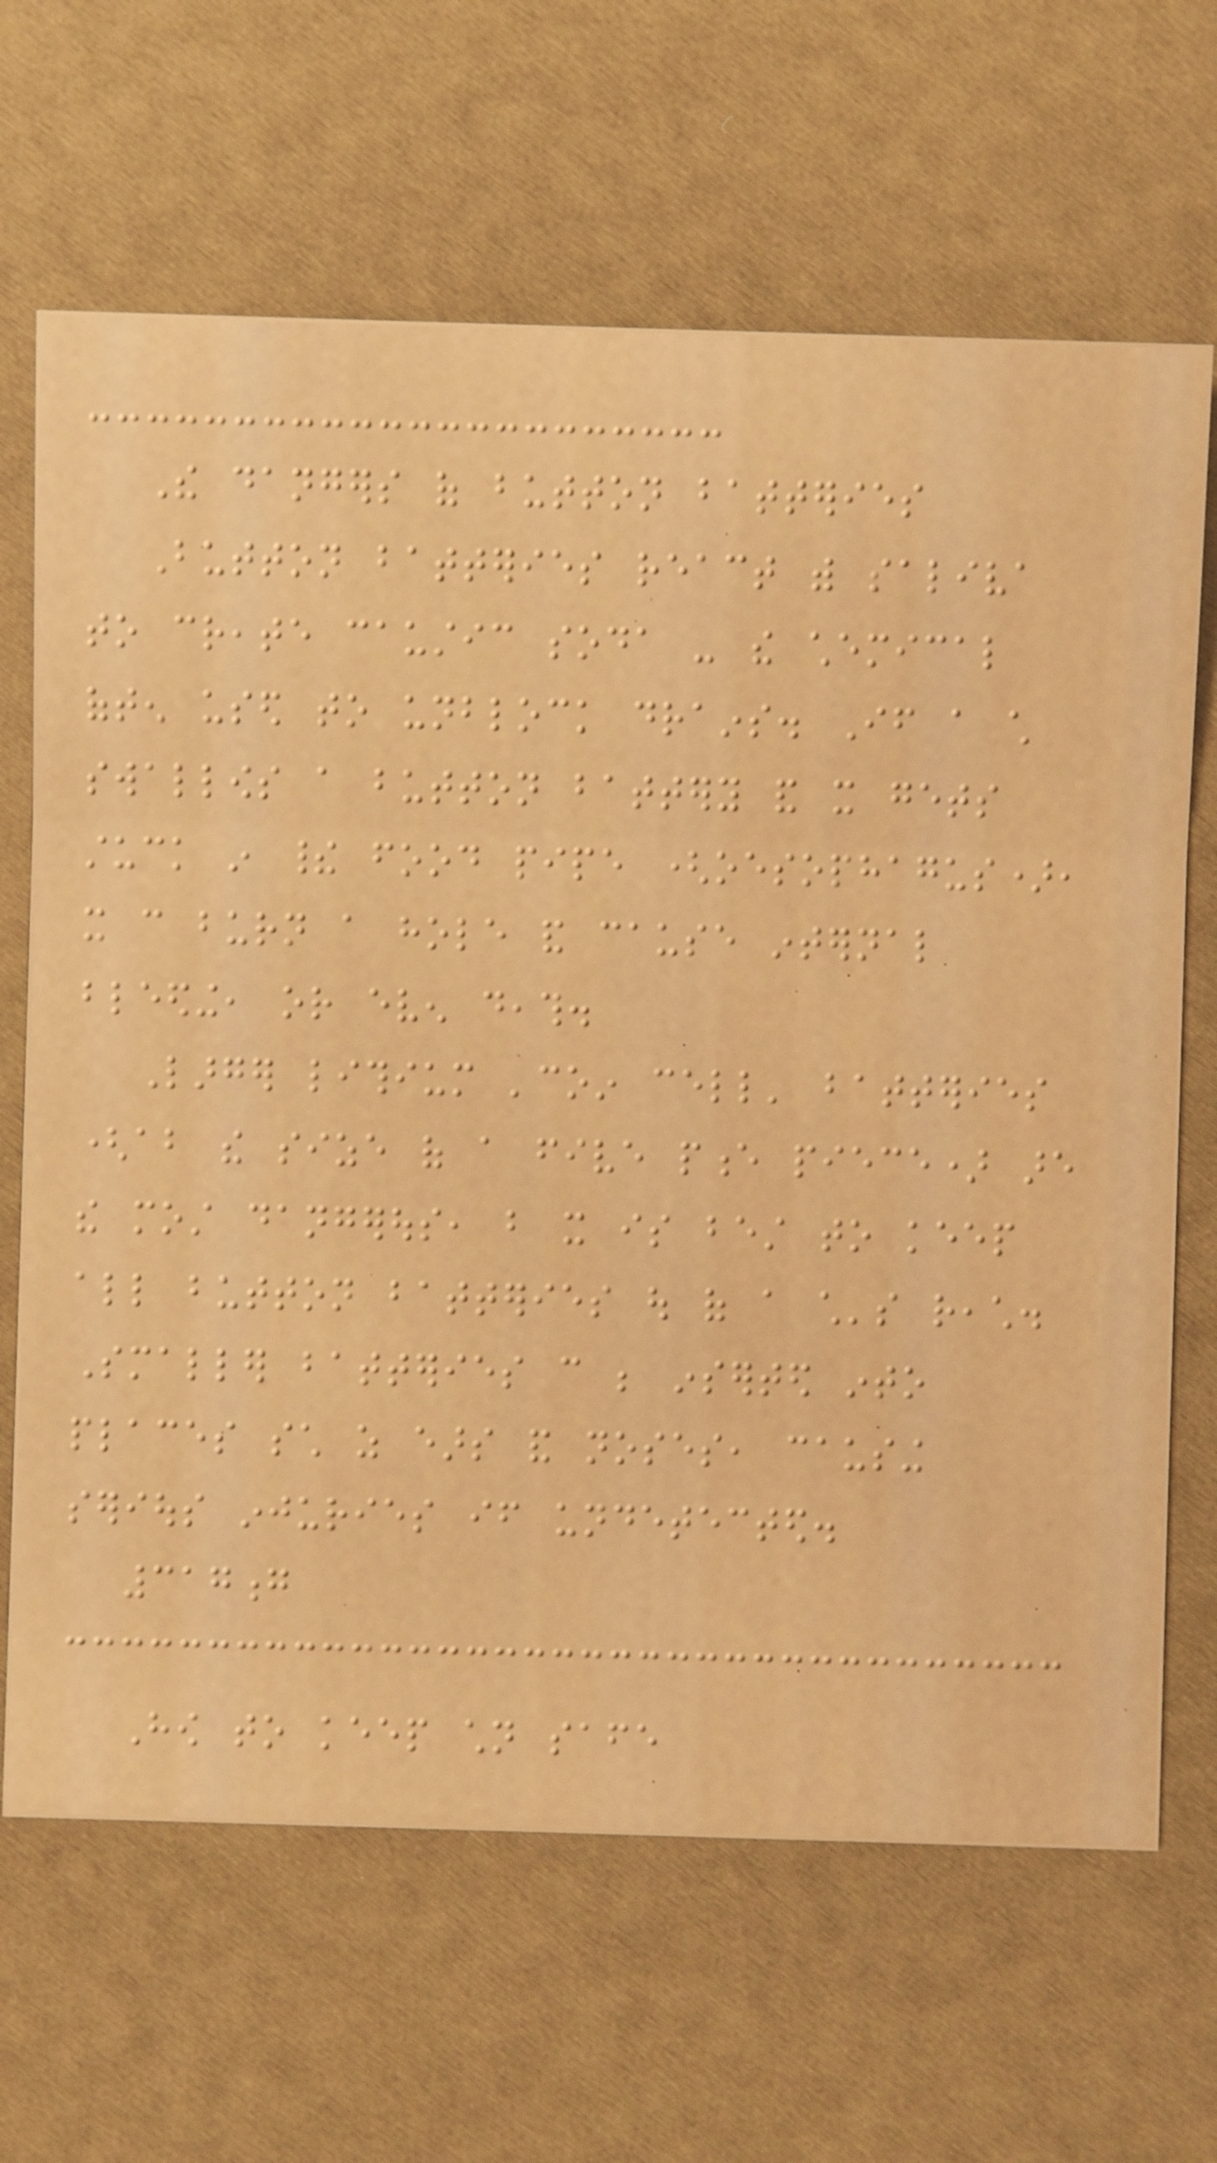The dangers of button batteries
Button batteries react with saliva
to create caustic soda - the chemical
often used to unblock drains. If a child
swallows a button battery and it gets
stuck in their food pipe (oesophagus),
it can burn a hole and cause internal
bleeding, or even death.
Larger lithium 'coin cell' batteries
(about the size of a five pence piece) are
the most dangerous, but it is best to keep
all button batteries out of a child's reach.
Smaller batteries can be inserted into
places such as ears and noses, causing
serious injuries if undetected.
317g
How to keep children safe
